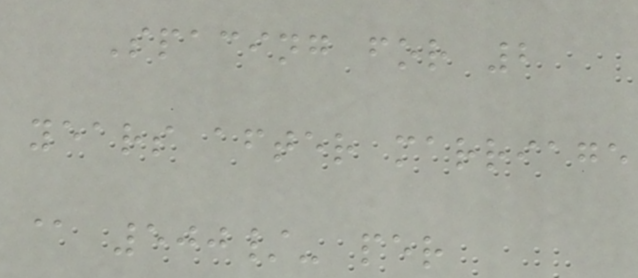Spacing for 2
years after marriage
@ 500/- per
